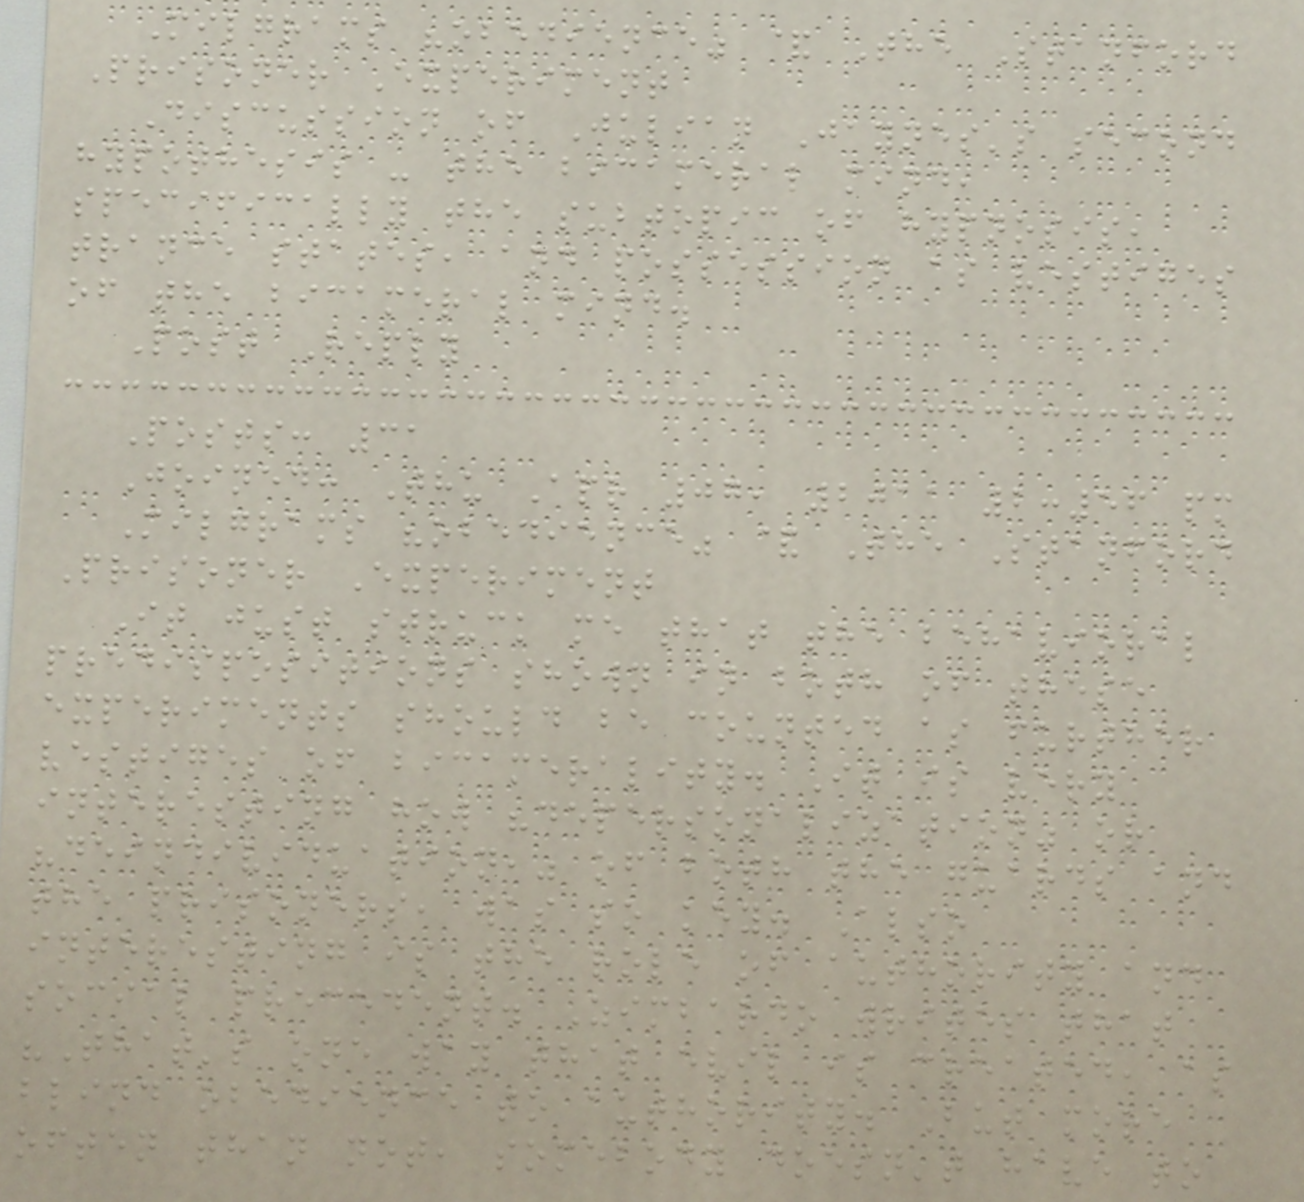Milgrams "obedience" & The Stanford
Prisoner Experiment
Discussion of Julian Jaynes's second
hypothesis - the bicameral mind,
specifically the subtopic of hypnosis,
trance states, and possession as vestiges
of the bicameral mind.
Post Reply
Posts: 31
Joined: Thu Apr 07, 2011 2:56 pm
Milgrams "obedience" & The Stanford
Prisoner Experiment
It just struck me that the behavioral
predispositions shown in both of these
experiments should be counted as further
vestiges of bicamerality. It is very
interesting how "depersonalization" or
"deindividuation," of both the guards and
the prisoners, was so key. Also
interesting is the role of authority and
social precedent. Zimbardo writes that
"That's one way that evil is created, as
blind obedience to authority. But more
often than not, somebody doesn't have to
